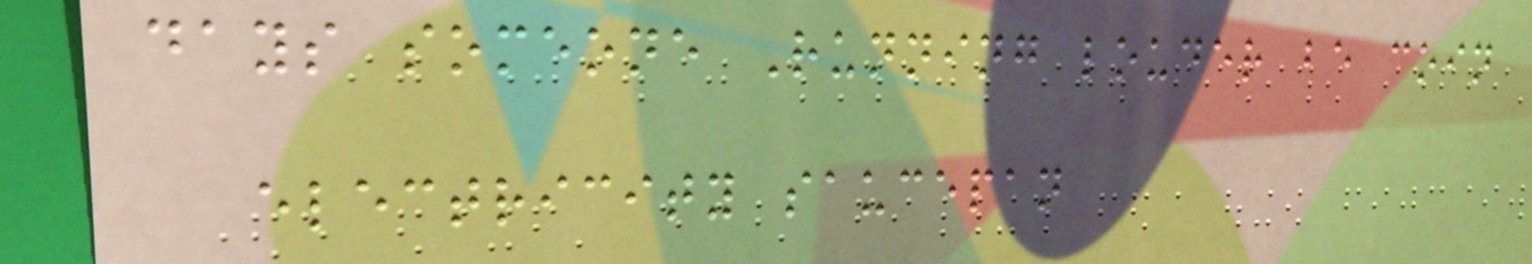days someone Running louder be coin
electricity saucepan
